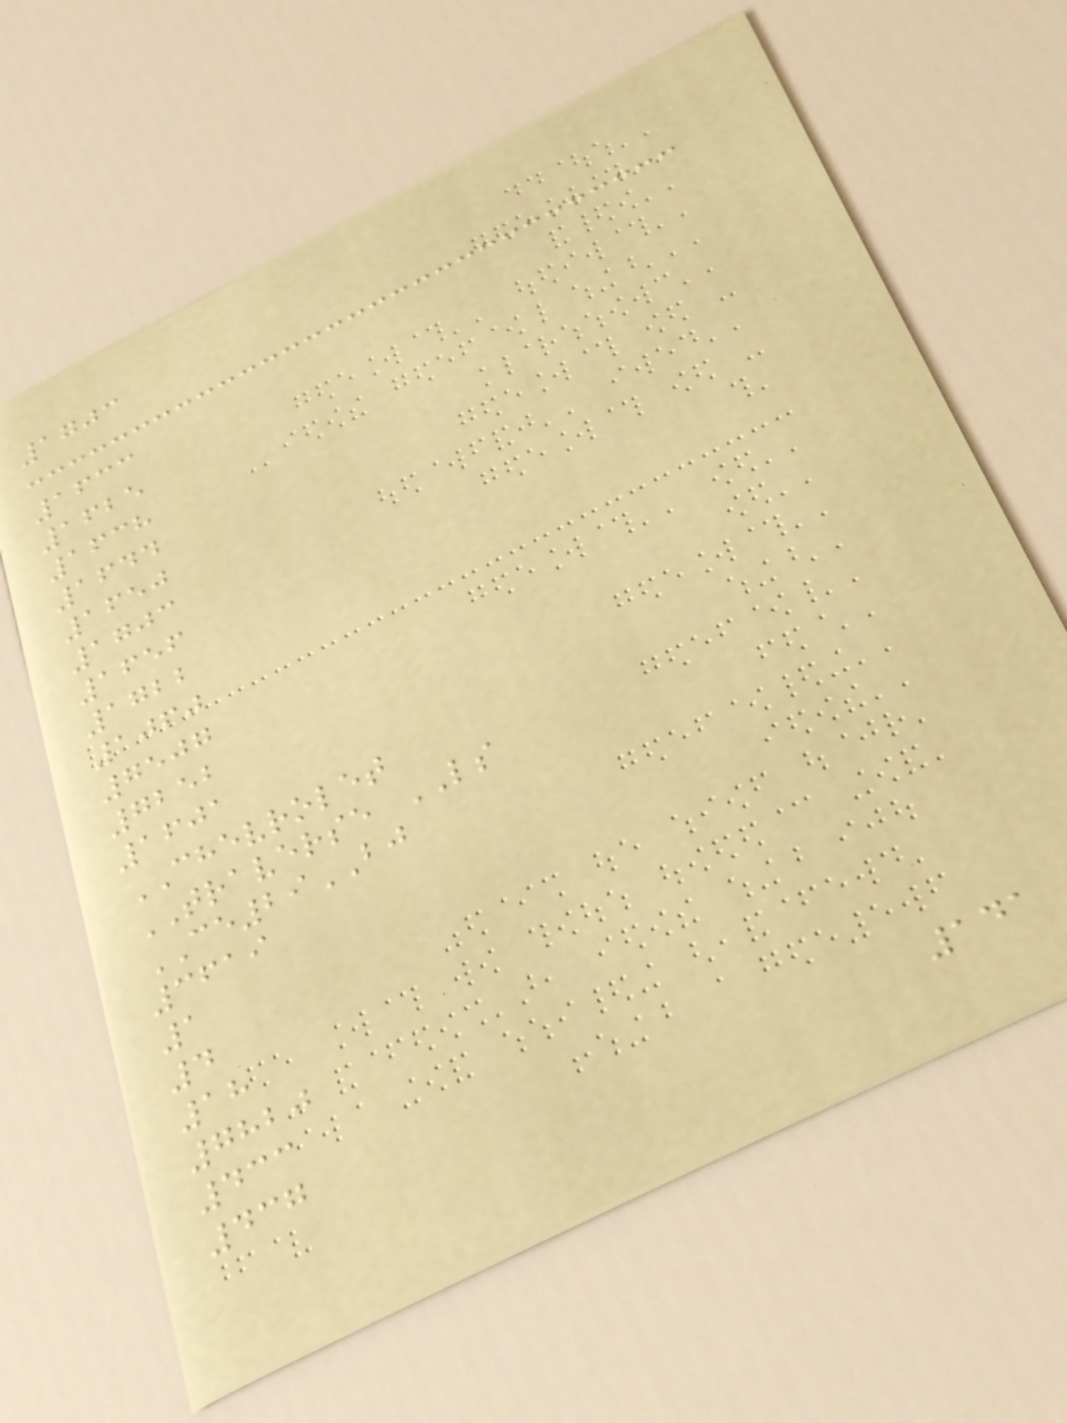1703
1633
1625
1638
1644
1650
1703
1656
1722
1060
7507
7252
1601
CHEVROLET
TRAVERSE LS
CE29BJ
3619
1
4
18
7820
433
437
141
